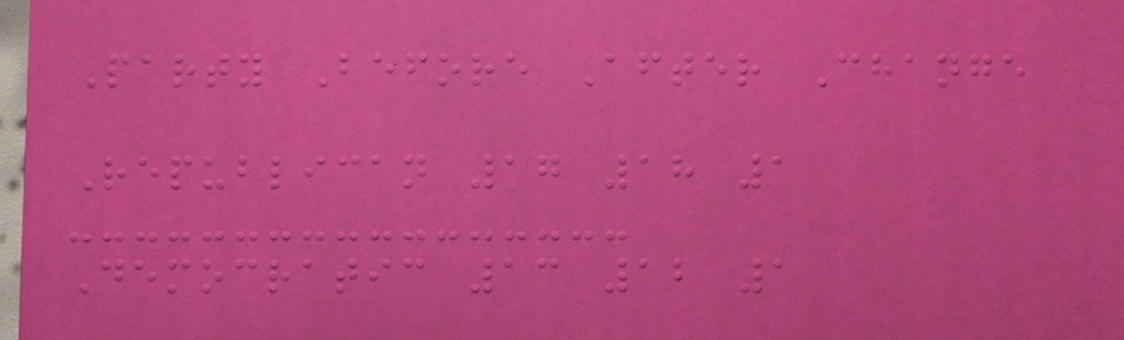Party Before After Change
Republican 17 18 1
Democratic 13 12 1
